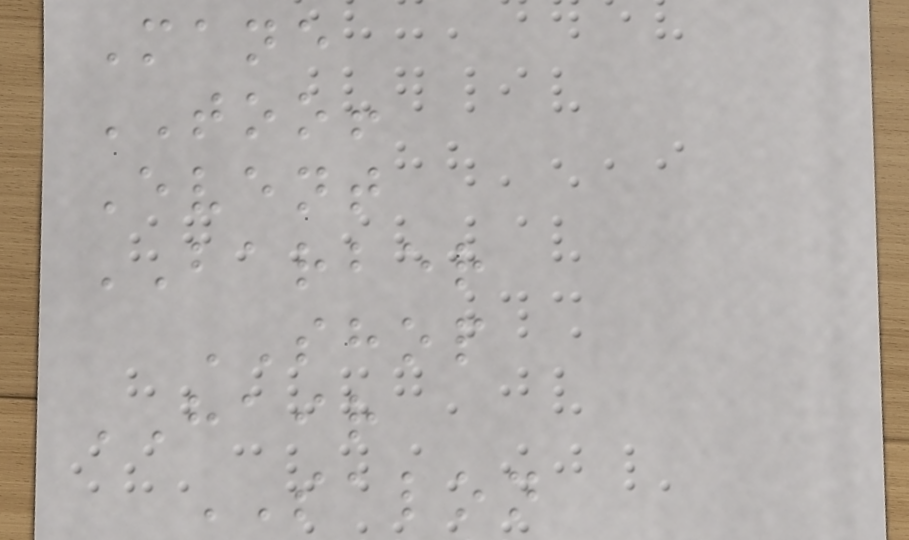Mane
TOO!
Event
BARBER
SHOP
HAIR
SALON
